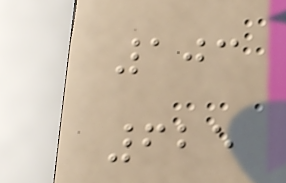103
625
